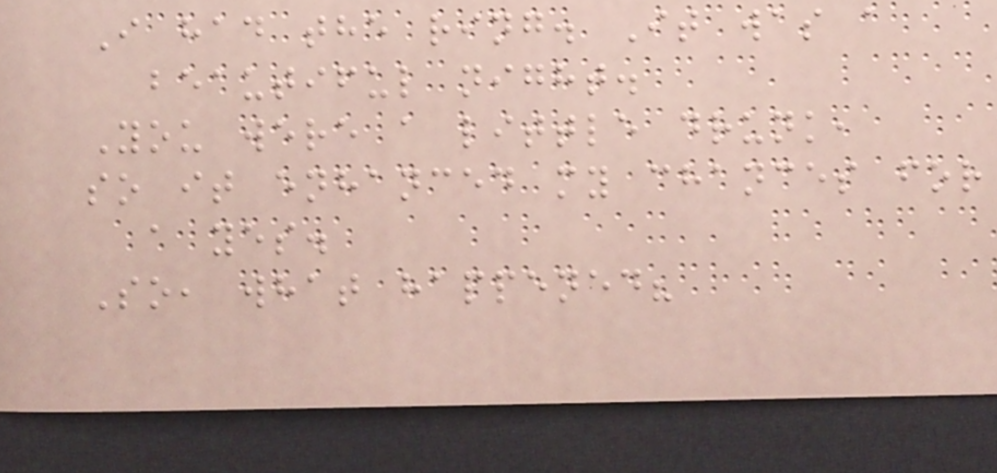I had the ring. It was a
beautiful night.
You were a little drunk,
so it enhanced my chances for
a yes.
So, what happened?
